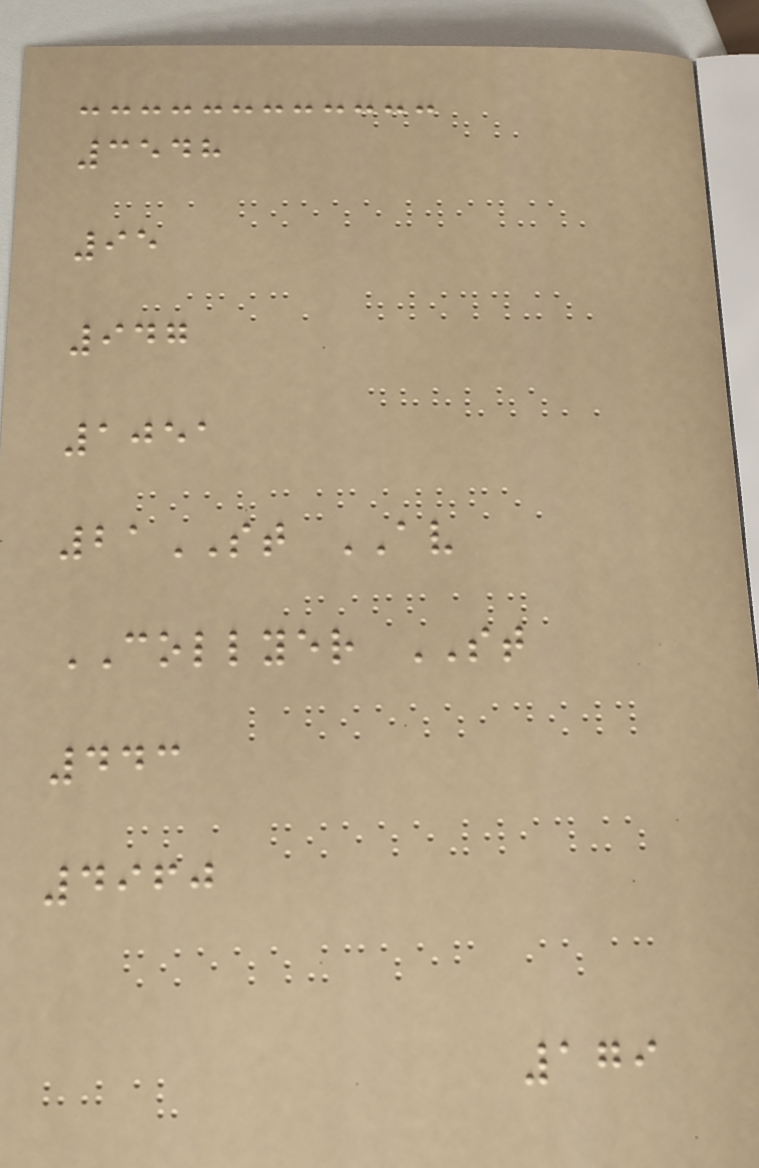3548
95
947
1051
21ST AV
COLLYER ST
443
4960
179
